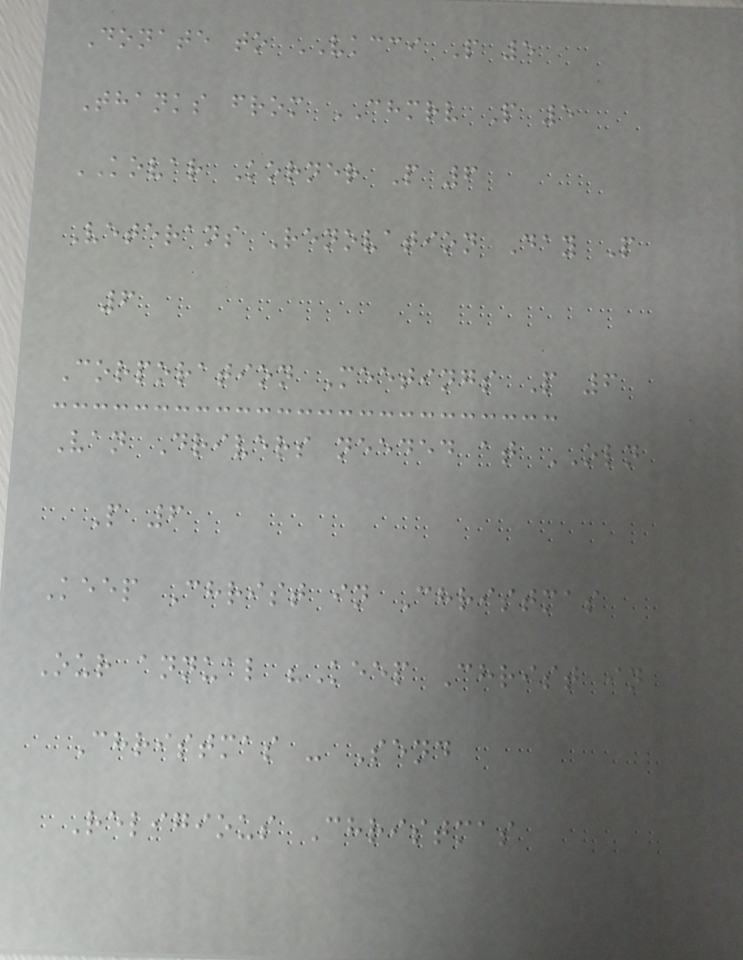Donate to VKCCI P 5
Thanks from CHMRV P 5
KOVAR Korner P 6
Veterans Renovation Day P
6
Corporation Meetings P 6
Van Drivers needed at OLN
P 6
Keep Christ in Christmas
Our annual "Keep Christ in
Christmas - Send
Religious Christmas
